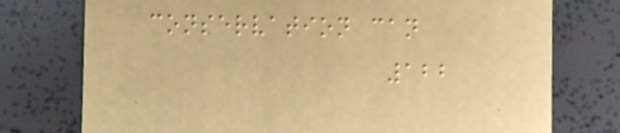conservation can
122
